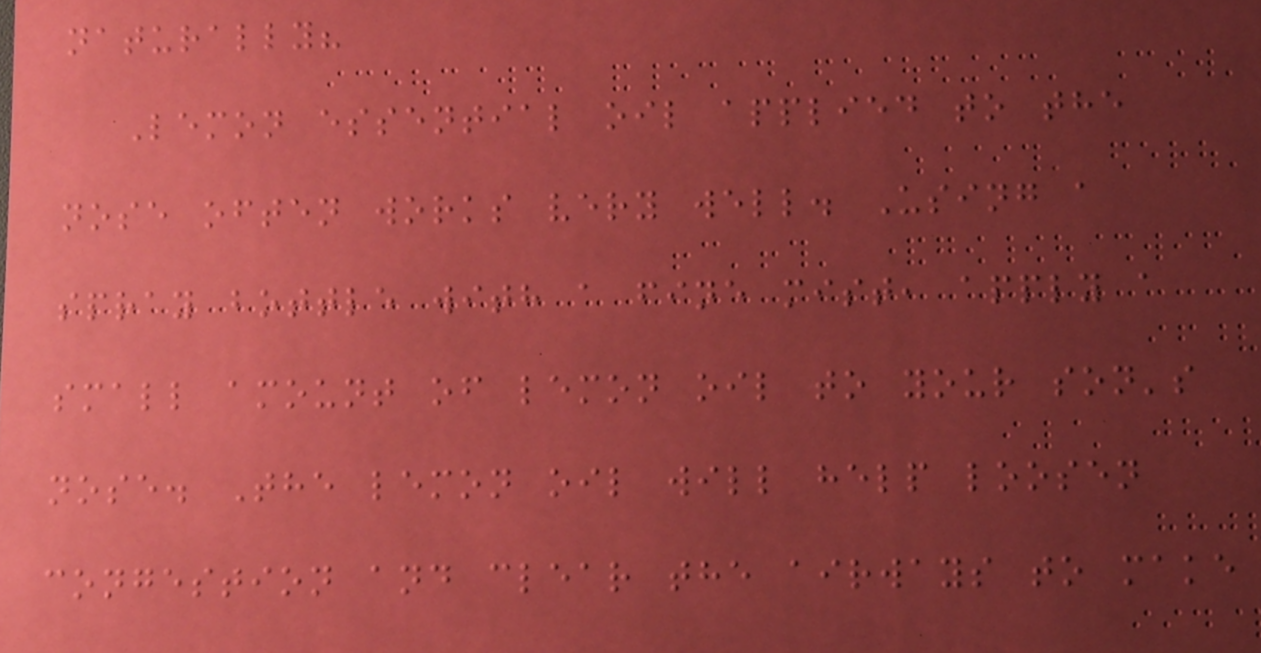naturally?
Lemon essential oil applied to the
nose often works very well. Using a
spray bottle with a fine mist, apply a
small amount of lemon oil to your son's
nose. The lemon oil will help loosen
congestion and clear the airways to make
